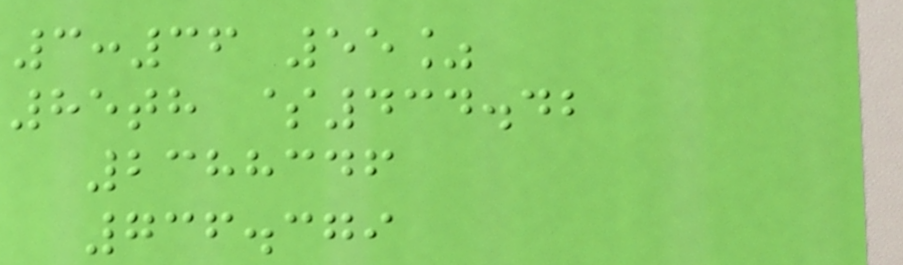3:36 55%
85th $434.42
2388346
736.379
